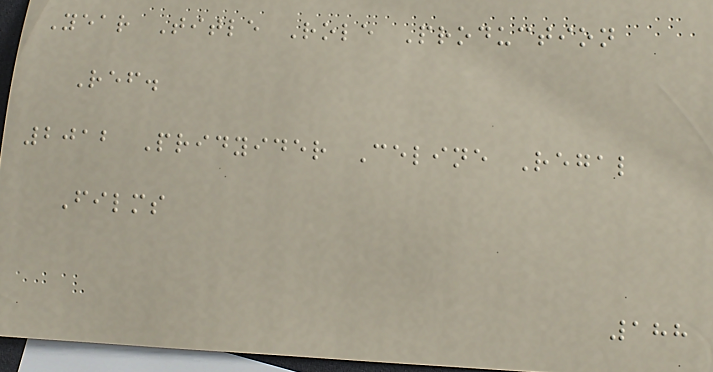Year Title Role Production
Ref.
2012 Pridyider Celine Regal
Films
188
